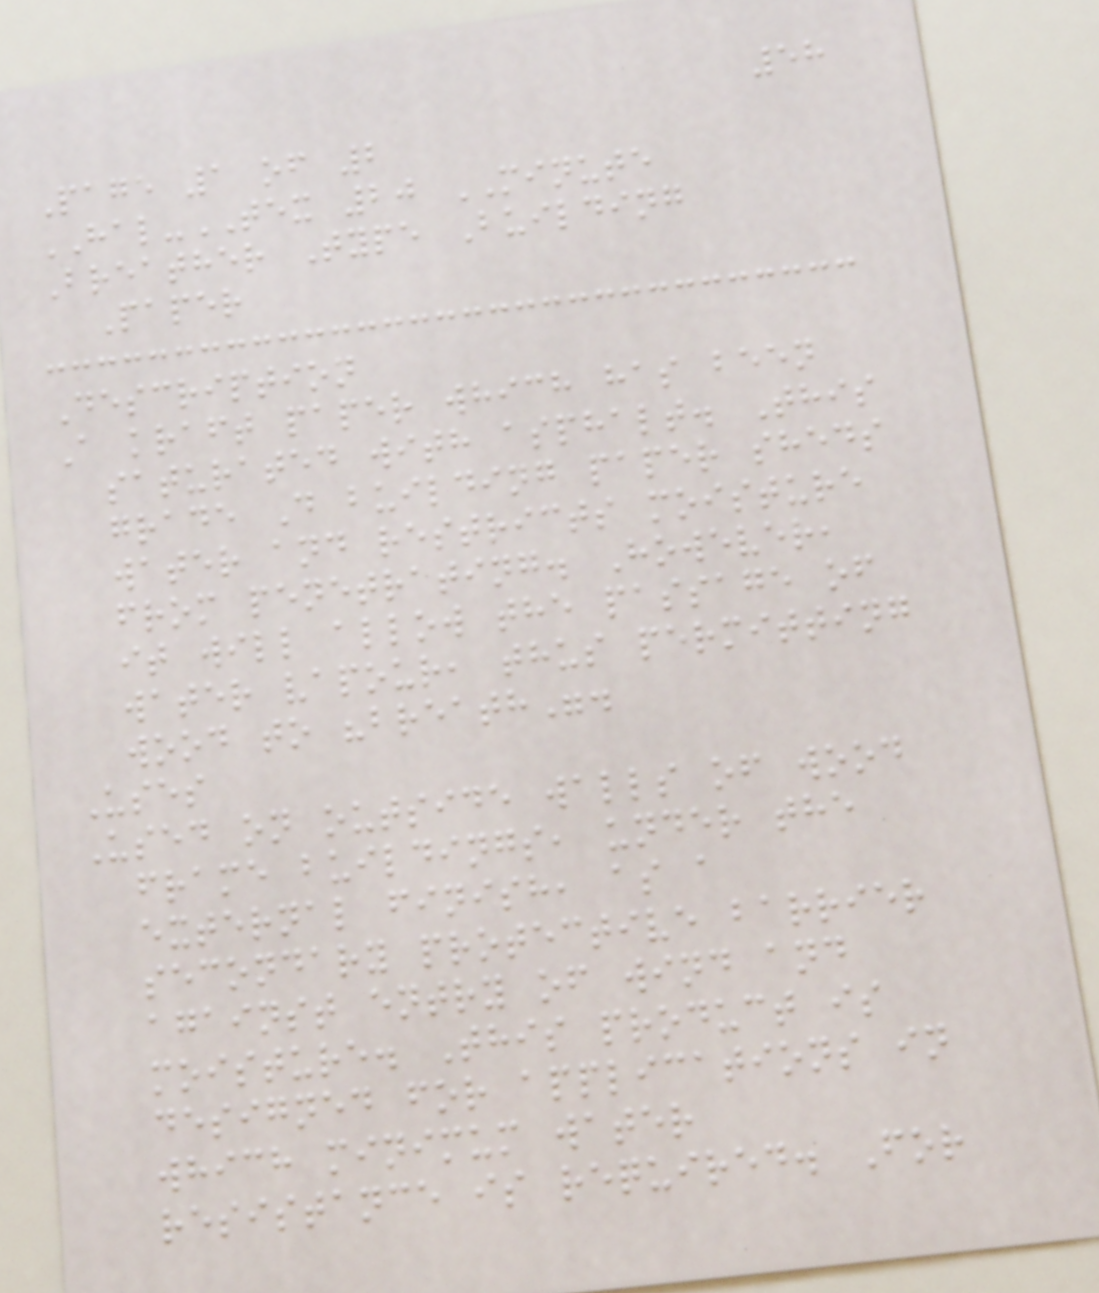58
Page 1 of 2
HAL-TEX 20 MINUTE
Breather Type Building
Paper
Description
A kraft paper which has been
saturated with asphalt. This
grade D building paper sheds
water and restricts moisture
from penetrating. However,
it will allow the passage of
water vapour, thus permitting
wood to "breath".
Uses
Used on outside walls of wood
frame buildings, under the
external finish, as a
secondary protective barrier
against entry of wind and
moisture. This product is
designed for applications in
which minimum water
resistance is required. For
